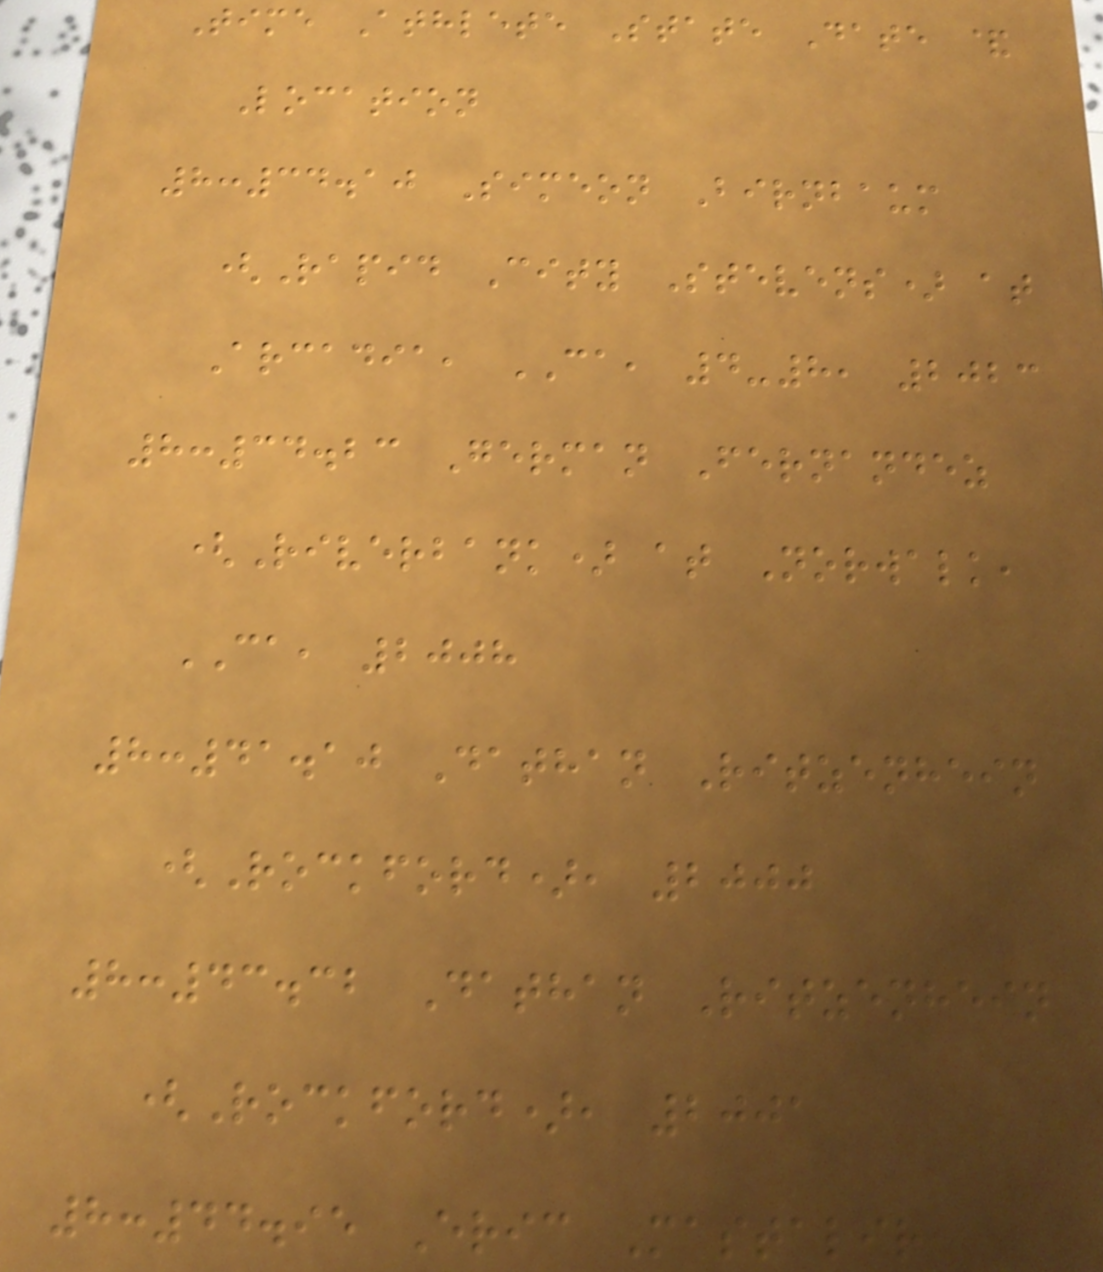Time Athlete State Date &
Location
8:34.10 Simeon Birnbaum
(Rapid City Stevens) at
Arcadia, CA, 4-8, 2023
8:34.23 German Fernandez
(Riverbank) at Norwalk,
CA, 2008
8:41.10 Dathan Ritzenhein
(Rockford), 2000
8:43.32 Dathan Ritzenhein
(Rockford), 2001
8:44.95 Eric Mastalir
